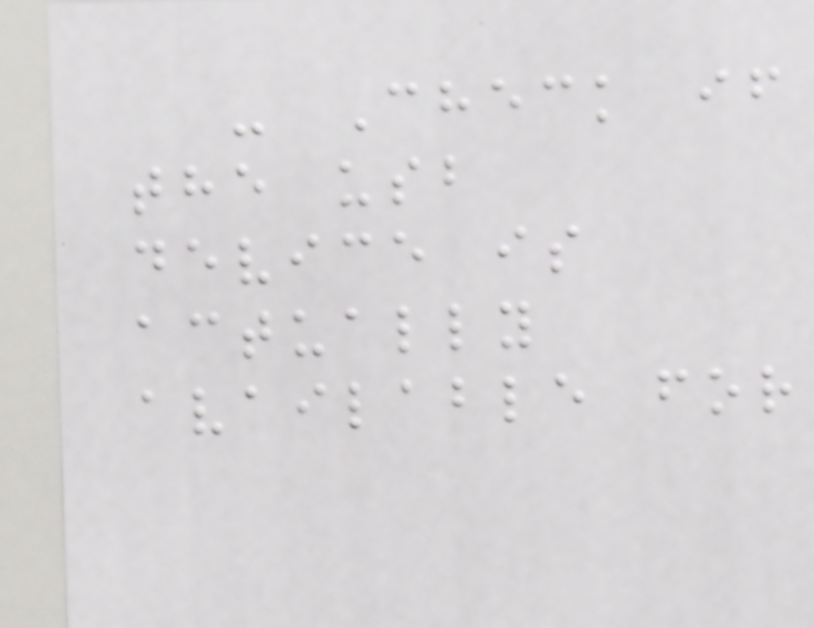- Check if
the usb
device is
actually
available for
